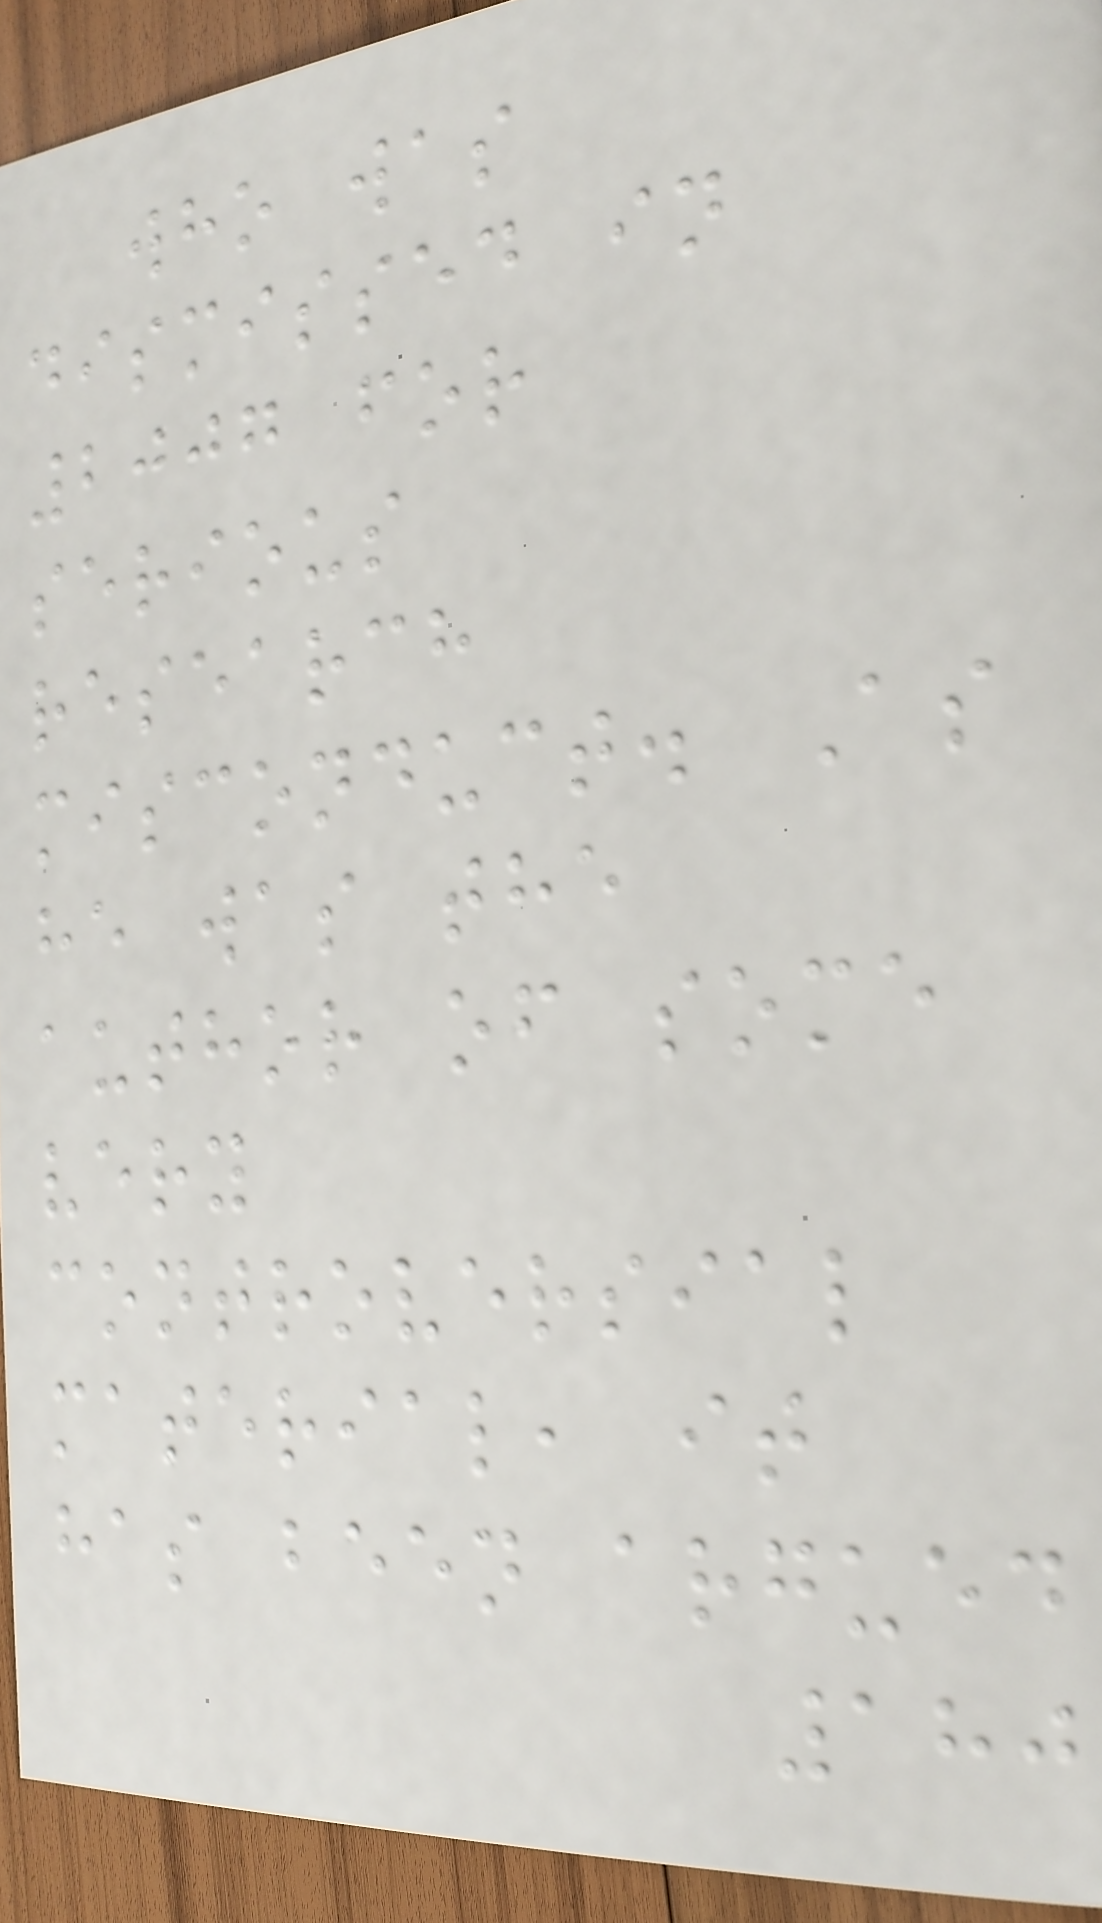who was
dismissed in
2007 for
serious
research
misconduct. As
he was the
author of some
very
controversial
material, it
has been argued
180
